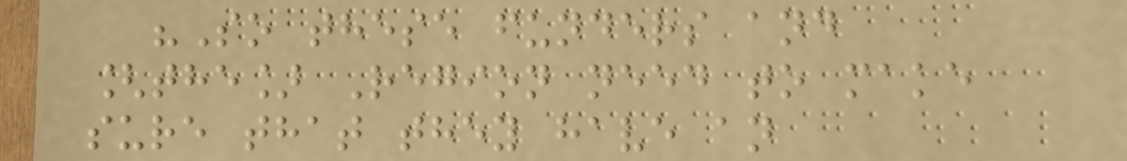"So these funders and
[the] Region need to make
sure that they have an
